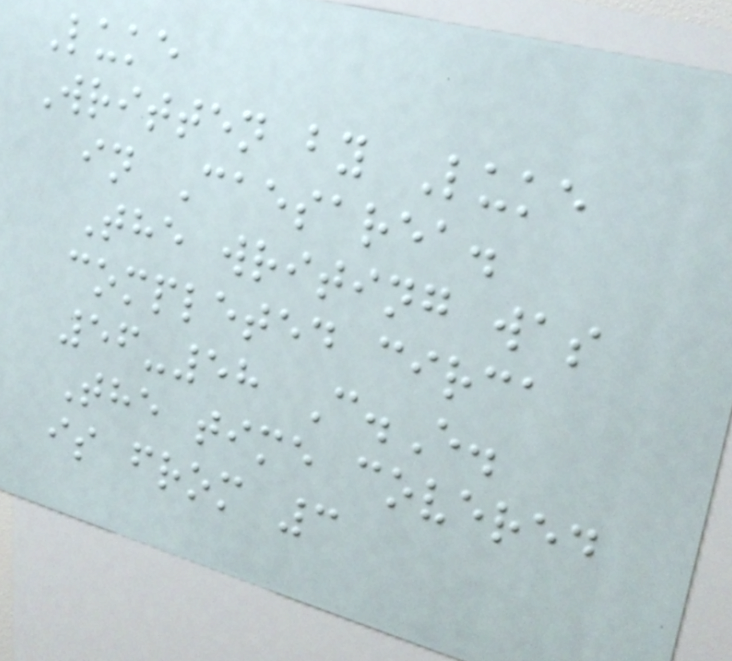Luke
Written by Luke
in Caesarea.
The writing was
completed circa
56-58 C.E.
The time covered
is from 3
